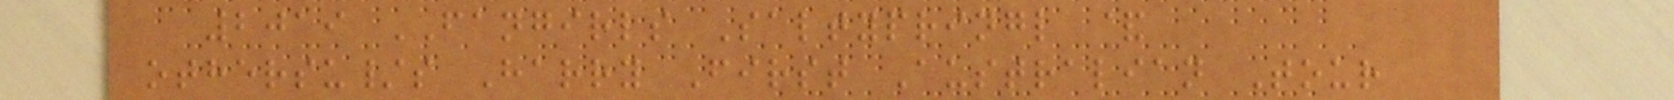2019 FANGIRLS Saltypringl &
othersu/s Harry First Australian Tour
